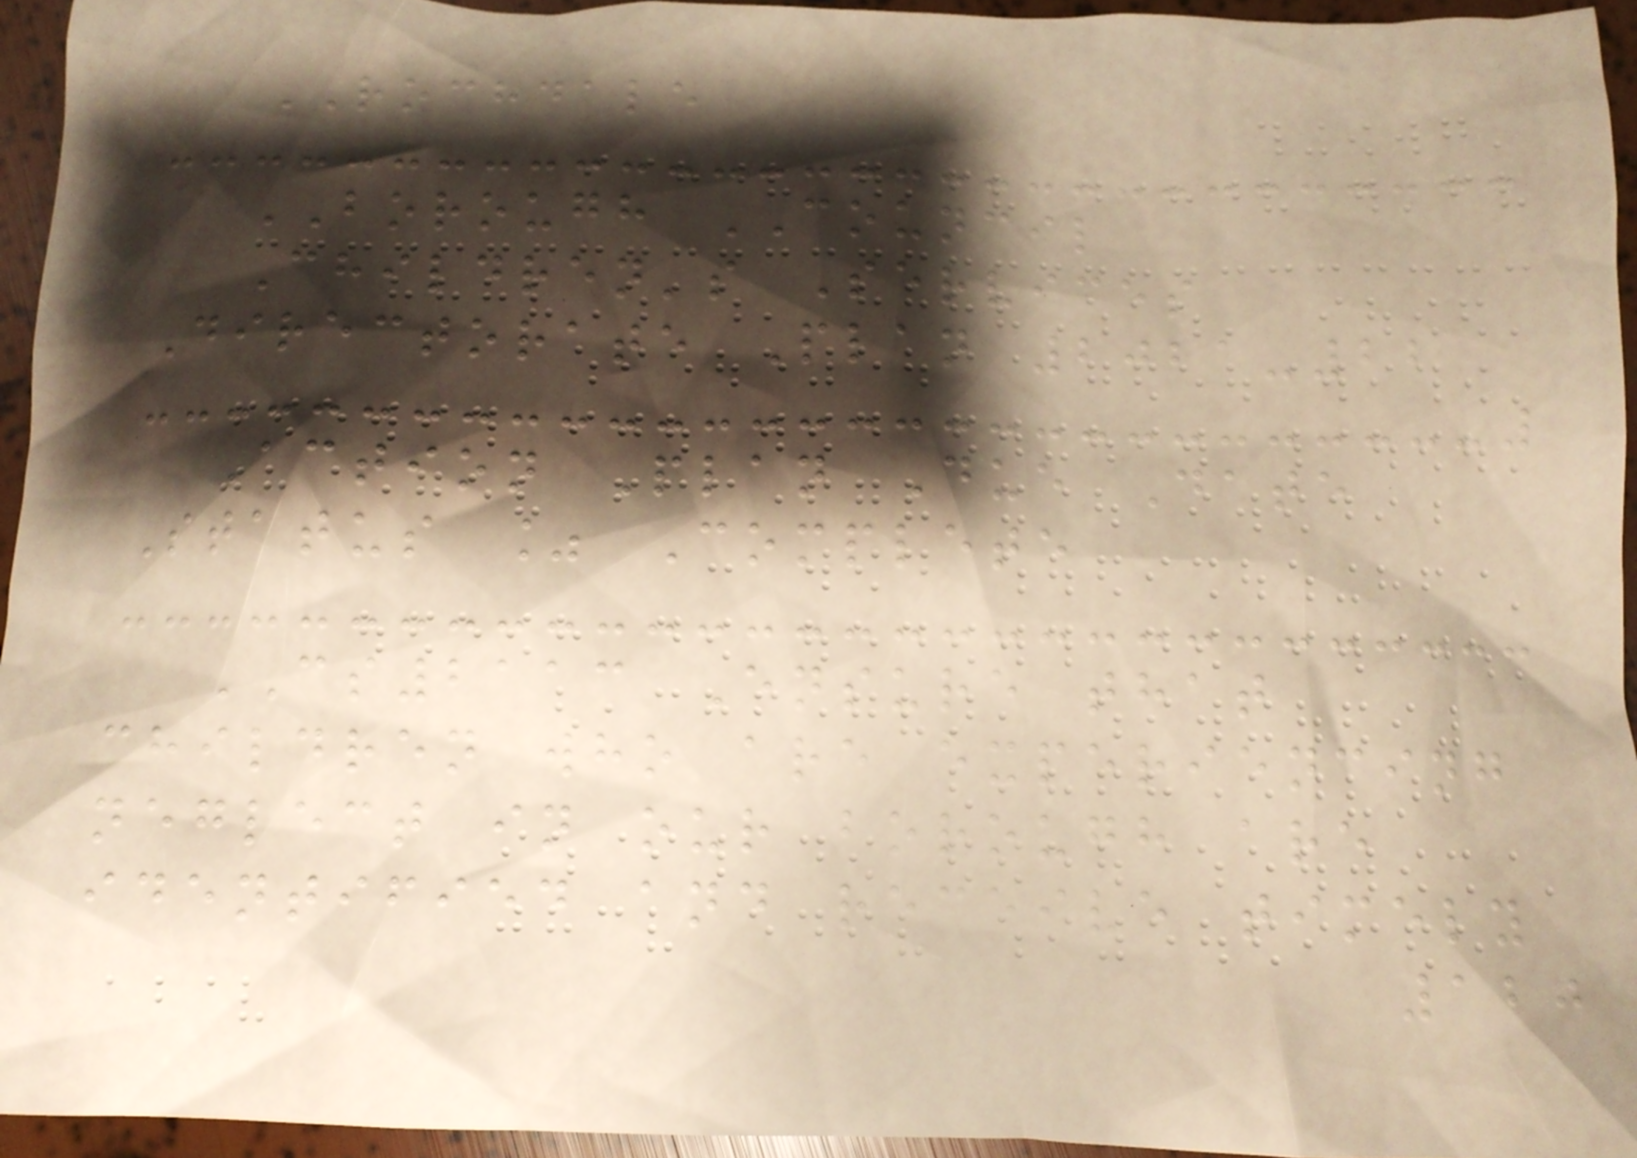ROCHDALE
BOROUGH COUNCIL
Children's Services
Directorate Plan 2021-22
Action Plan Due Date
Status % Complete
CS2113 Ensure that
children who are experiencing
neglect in our borough are
identified and receive timely
120
